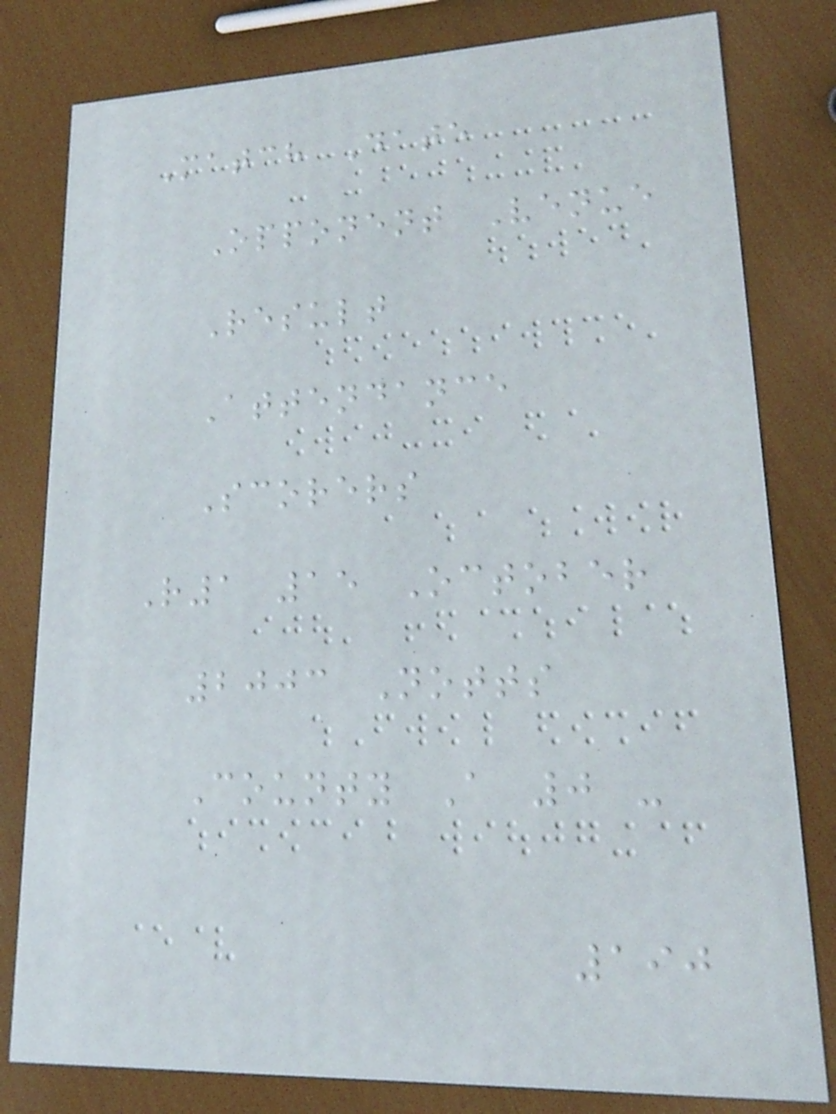Match Date
Opponent Venue
Result
Attendance
Scorers
R1 15 October
2003 Notts
County A 0 -
190
